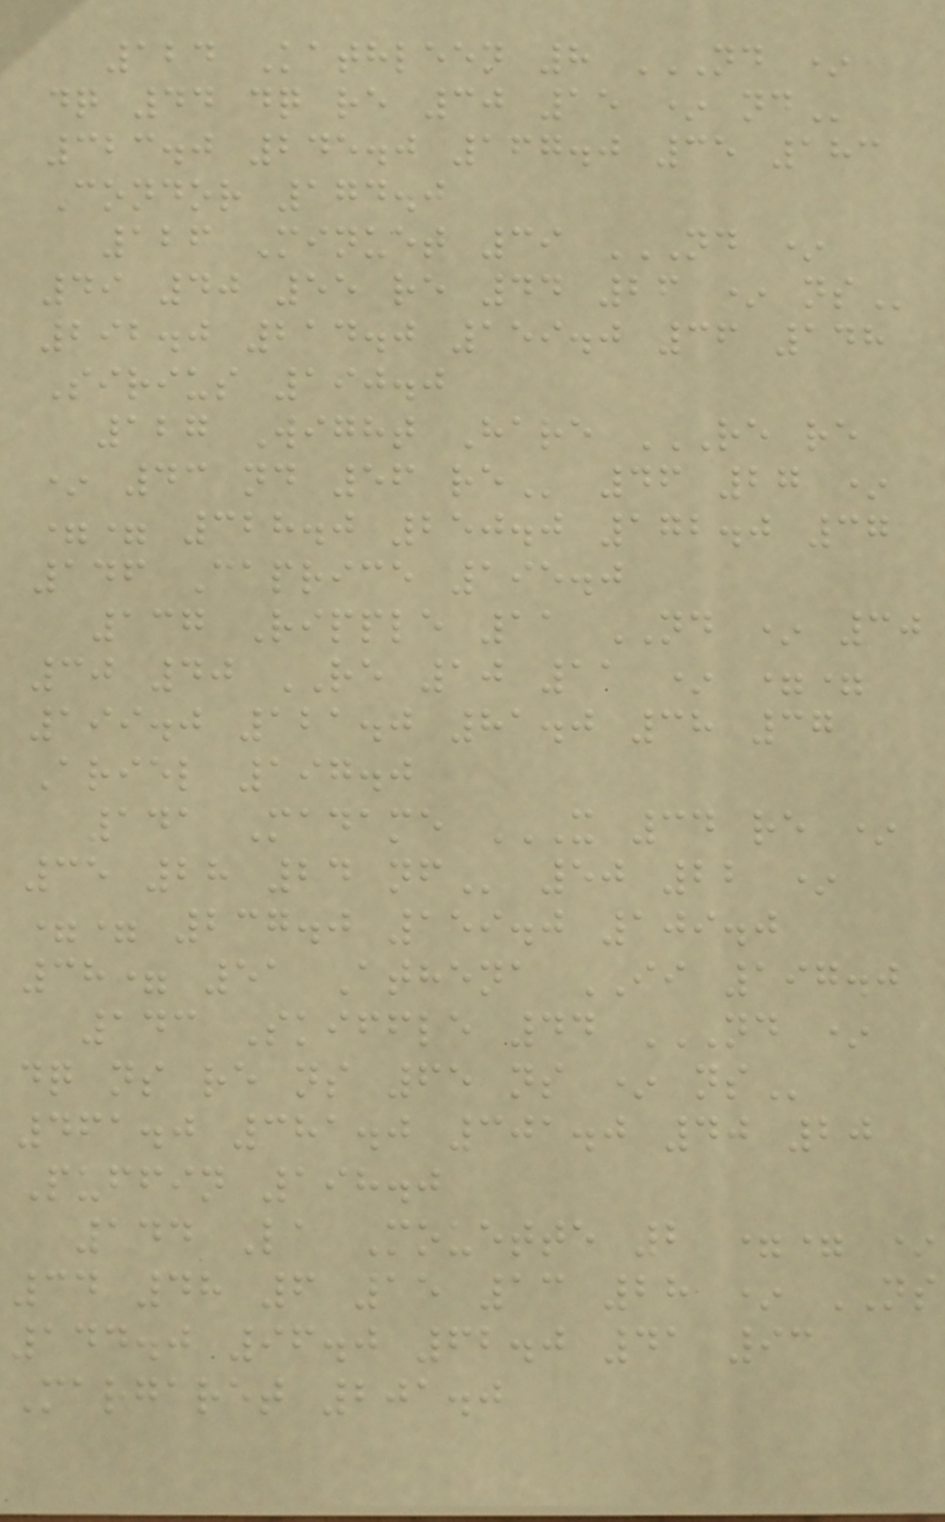124 Kathleen 8 ND *
DQ 44 DQ RE 30 15 * ND
323.0 245.0 167.0 35 183
Condor 174.0
126 Minuet 39 ND *
49 40 55 RE 44 26 * NS
292.0 214.0 159.0 36 148
Sirius 190.0
127 Wight Hare RE RE
* 43 ND 56 RE 46 27 *
== 328.0 250.0 172.0 37
146 Caprice 195.0
137 Ripple 11 ND * 30
30 40 RE 10 11 * ==
199.0 121.0 81.0 38 37
Ariel 197.0
141 Madame X 34 RE *
35 28 24 NF 50 22 *
== 237.0 159.0 109.0
38= 51 Athena II 197.0
143 Skiffle 44 ND *
DQ NS RE NS 65 NS * NS
461.0 381.0 301.0 40 20
Puffin 198.0
144 La Mouette 2 == *
34 48 6 15 13 28 * NS
144.0 96.0 62.0 41 93
Margaret 201.0
